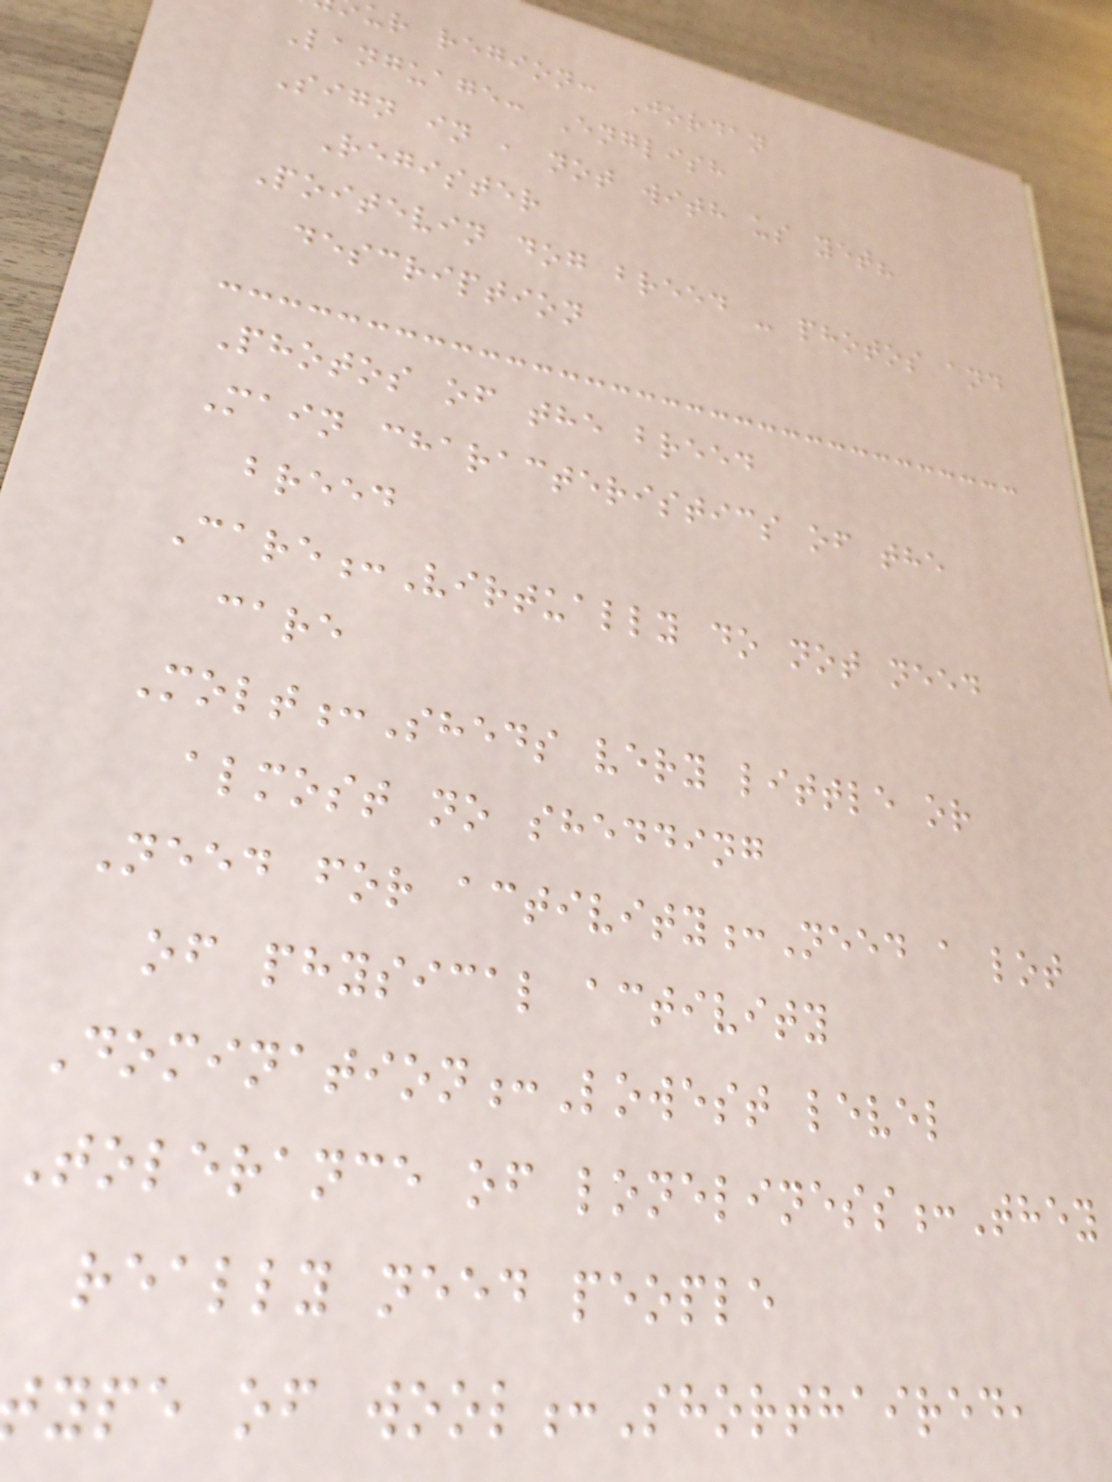ur region: Jordan
Language: English
Sign in , not with us yet?
Register
Poitevin dog breed - photos and
description
Photos of the breed
Main characteristics of the
breed
Care:Virtually do not need
care
Molt:Sheds very little or
almost no shedding
Need for activity:Need a lot
of physical activity
Domination:Lowest level
Tolerance of loneliness:They
really need people
ype of wool:Shorthaired,
